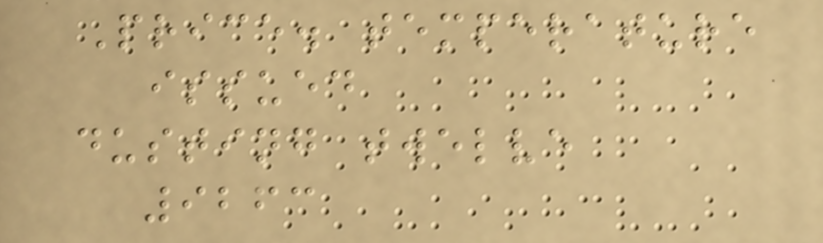Price. temperature
issued
dusting twelve
9263
